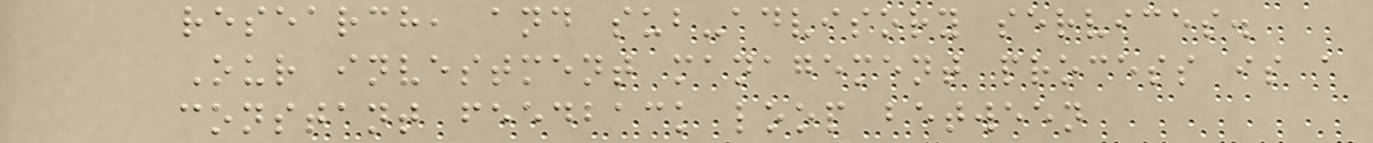research, and sub-advisory services.
Our investment management process is a
constant feedback loop between
